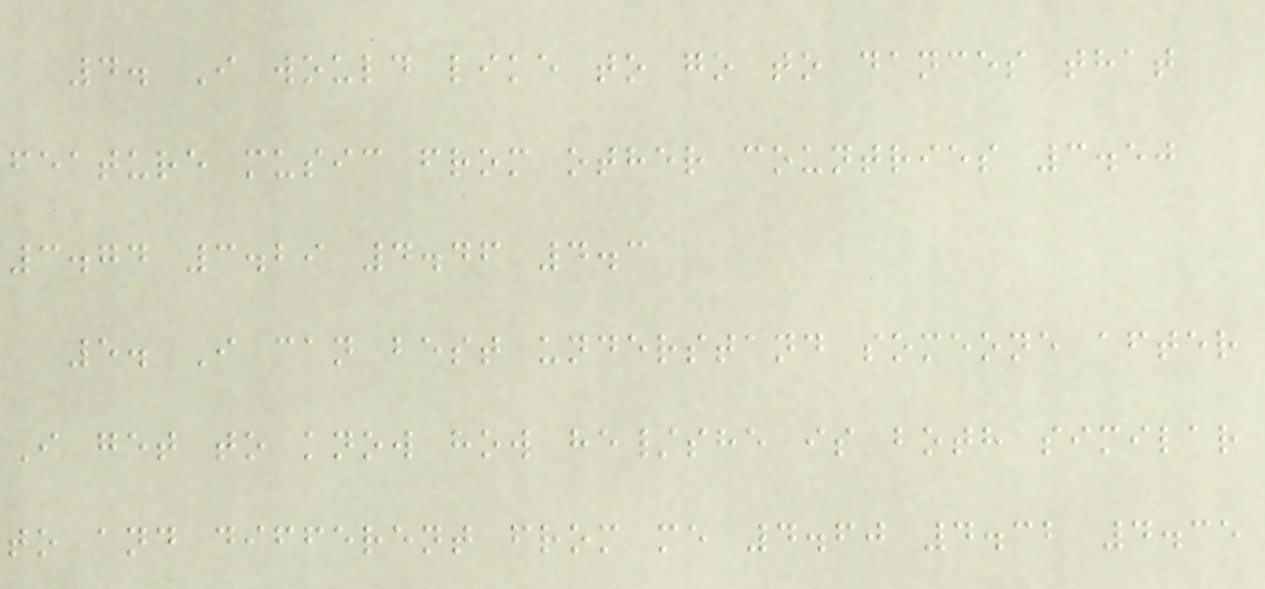4. I would like to go to dances that
feature music from other countries 3.50
3.74 3.29 4.46 4.3
5. I can best understand someone after
I get to know how he/she is both similar
to and different from me 4.60 4.32 4.35
